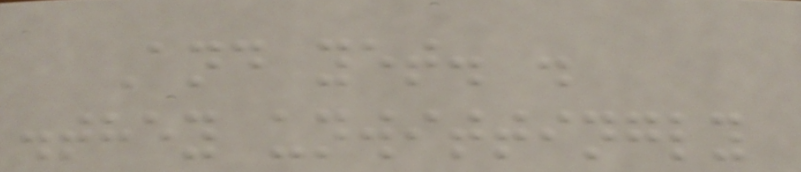And yet. .
.they unwittingly
